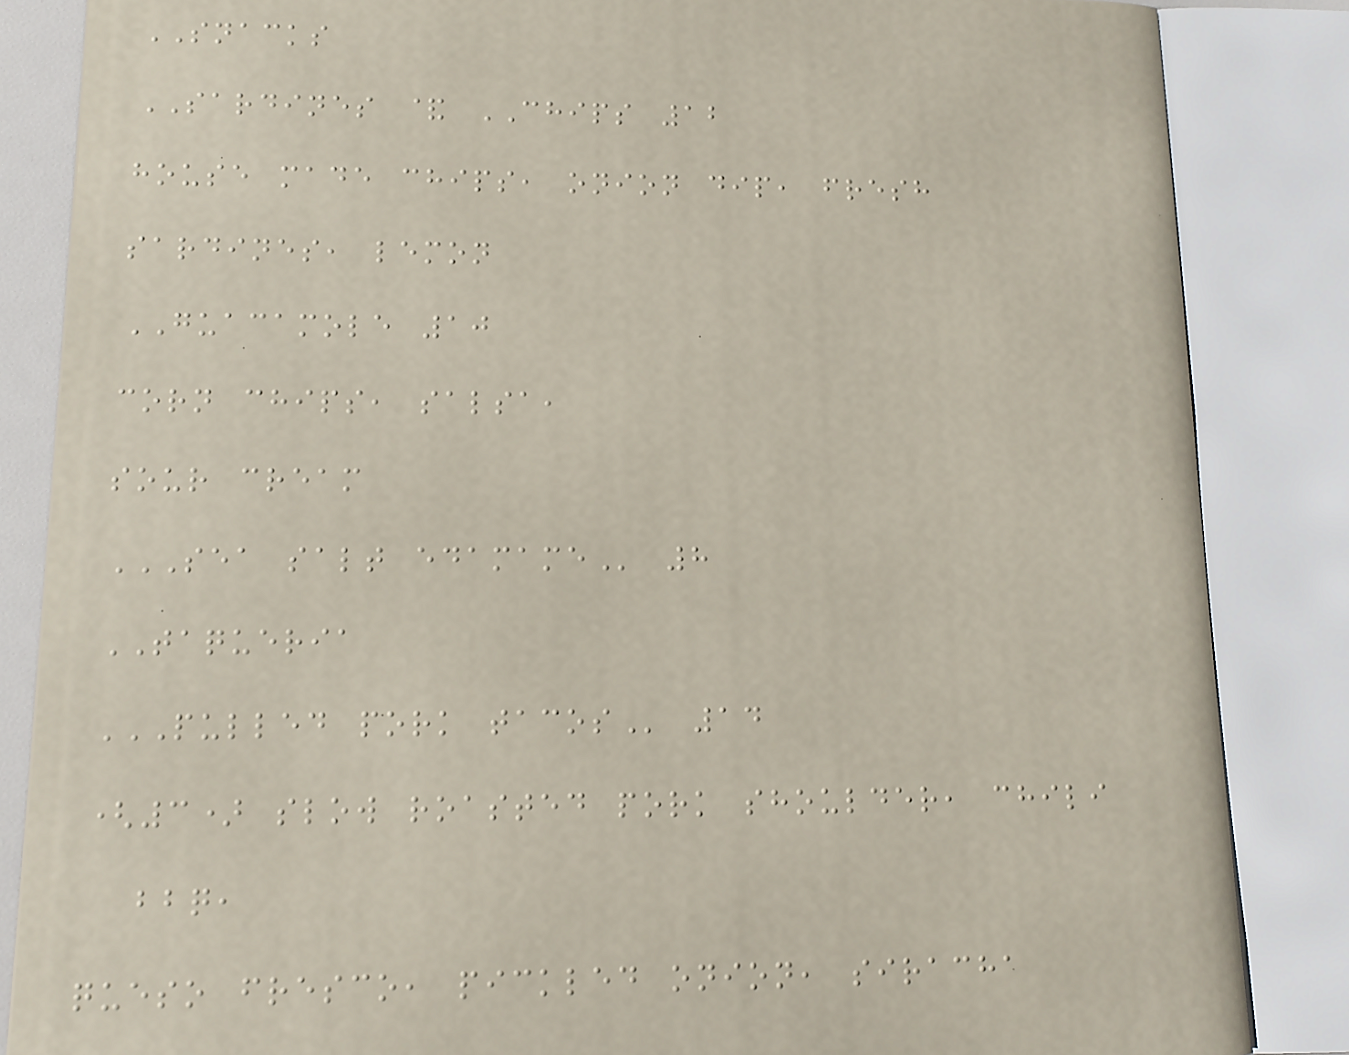SNACKS
SARDINES & CHIPS 12
house made chips, onion dip, fresh
sardines, lemon
GUACAMOLE 10
corn chips, salsa,
sour cream
SEA SALT EDAMAME 8
TAQUERIA
PULLED PORK TACOS 14
(3) slow roasted pork shoulder, chili
bbq,
queso fresco, pickled onion, siracha
